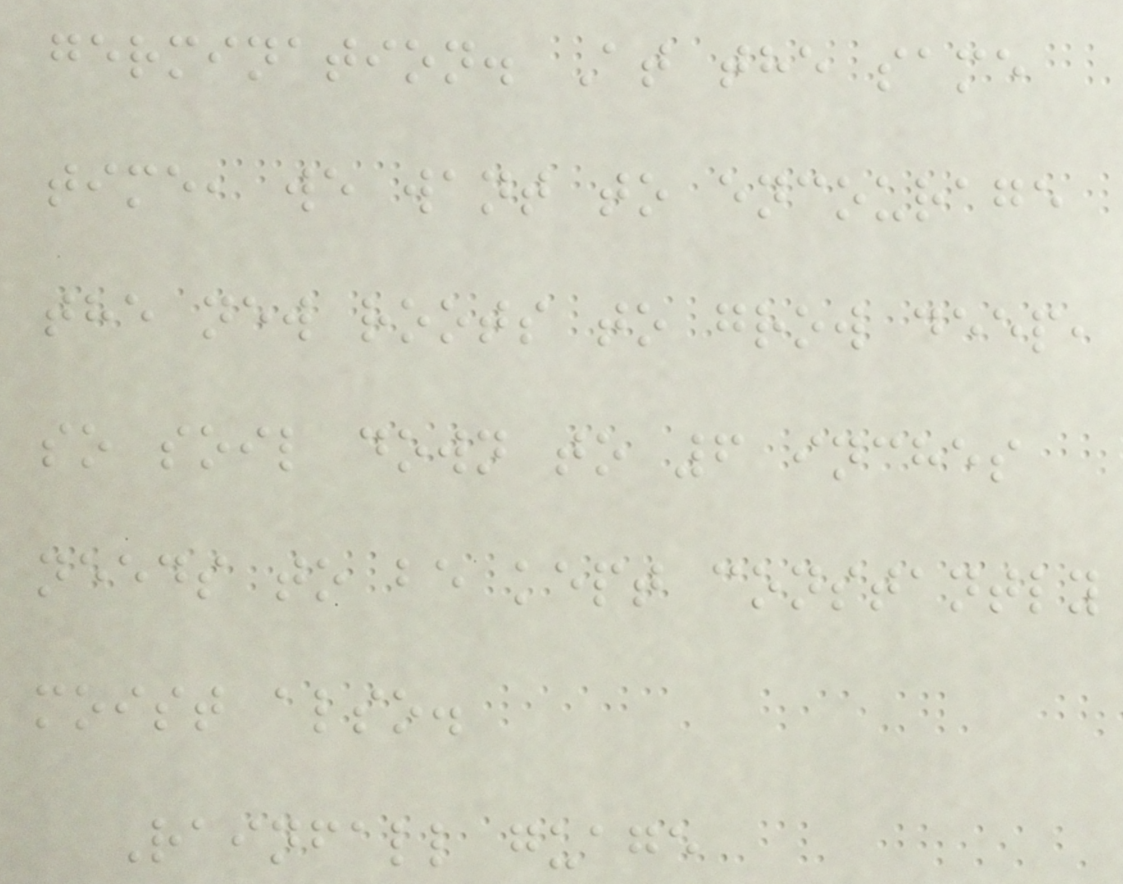germination. At the same
time, we want to encourage
the new roots to grow deep,
so soil down to 6 inches
needs to be kept constantly
moist also.
Rainfall guage
